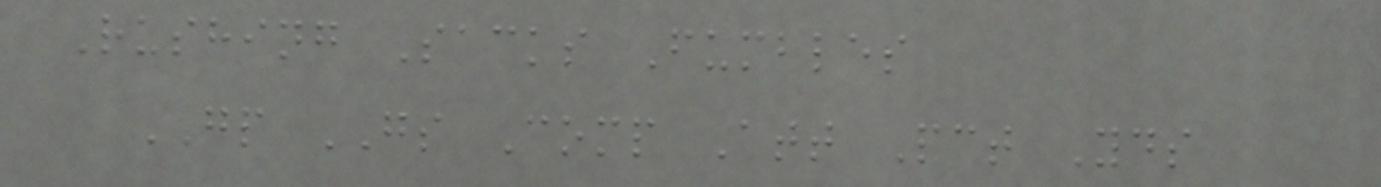Rushing Sacks Fumbles
GP GS Comp Att Pct Yds
